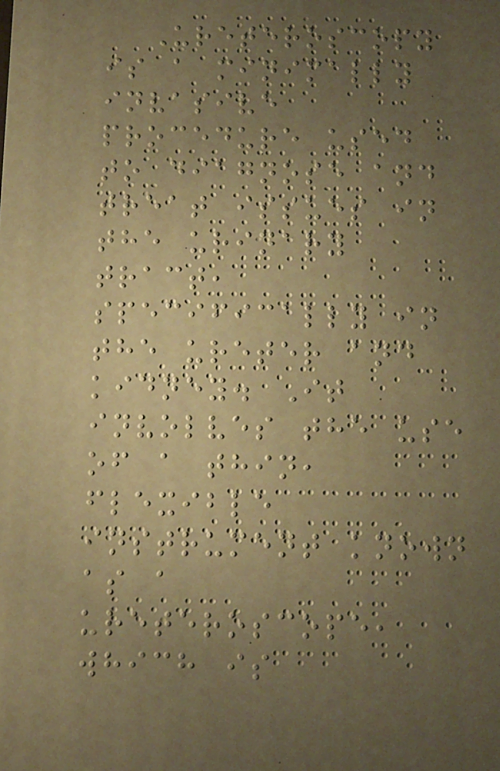Ureteroscopy
is a minimally
invasive
procedure used
to diagnose and
treat issues in
the urinary
tract,
specifically in
the ureter and
kidney. It
involves the use
of a thin,
flexible
instrument known
as a
ureteroscope,
which is
